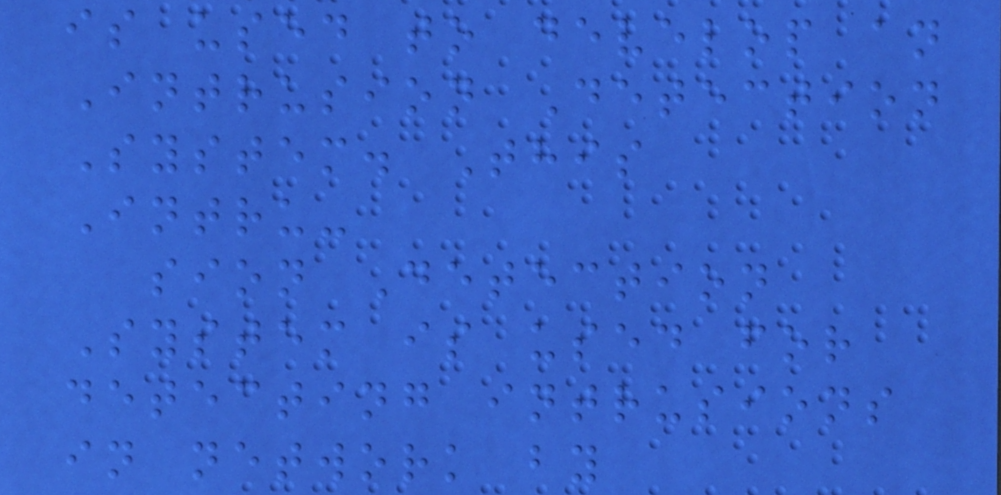is used to develop an
Intrusion Detection
System. This
Intru-
sion Detection
System is used for
detecting intrusions
in network by
